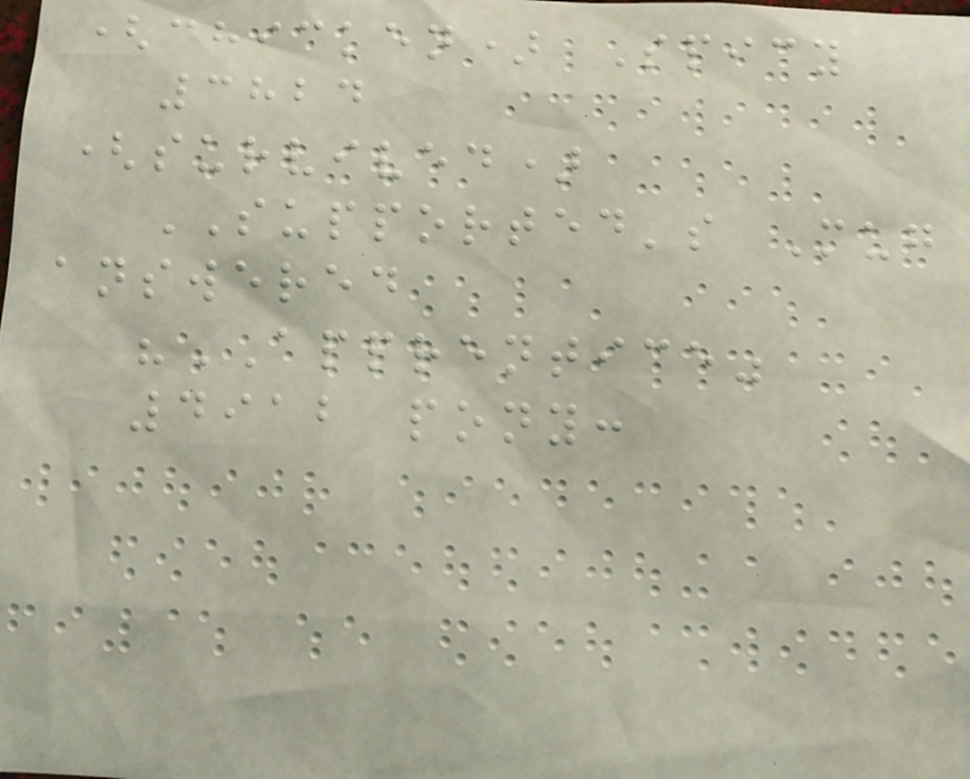(chicken) Spicy
3824
(survived)
SUPPORTED's Mug
answered
"APPRENTICE"
4912 pony:
